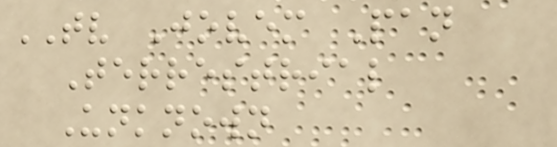TV Jovem Pan
Terrestrial
Unknown
